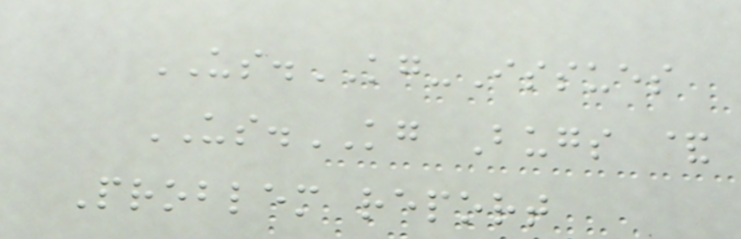US.KG-Issues
US.KG Bugs &
Problem report
